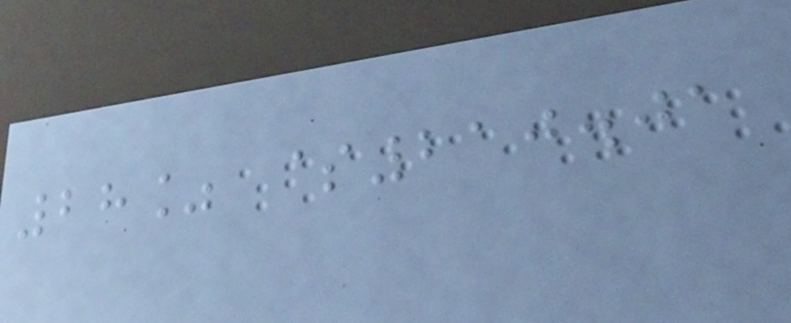28% $210.01
